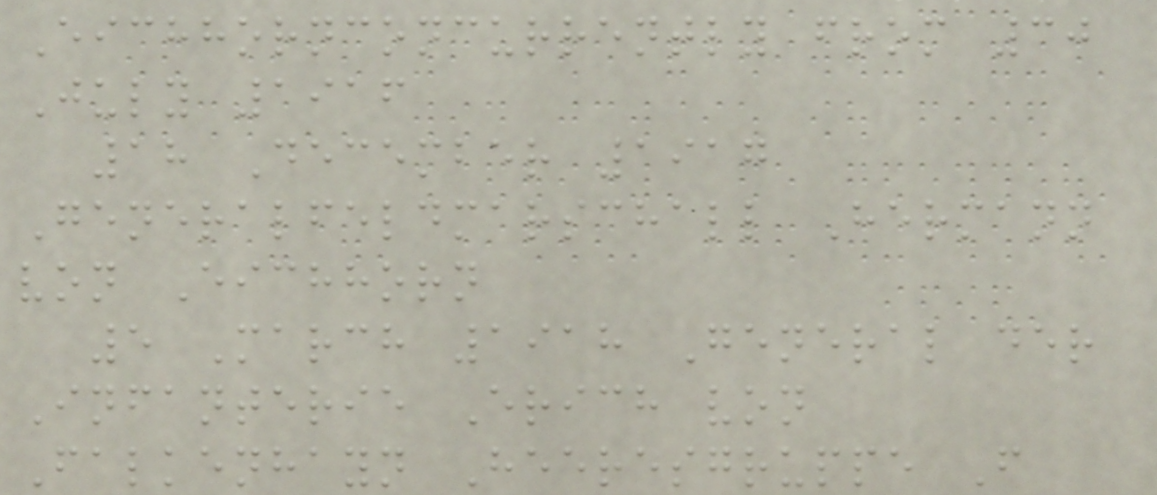Eichhornconcurrently from 30
July 1916
18 December 1917
Generalfeldmarschall Hermann
von Eichhorn
5 March 1918 General der
Infanterie Erich von
Falkenhayn Heeresgruppe F
